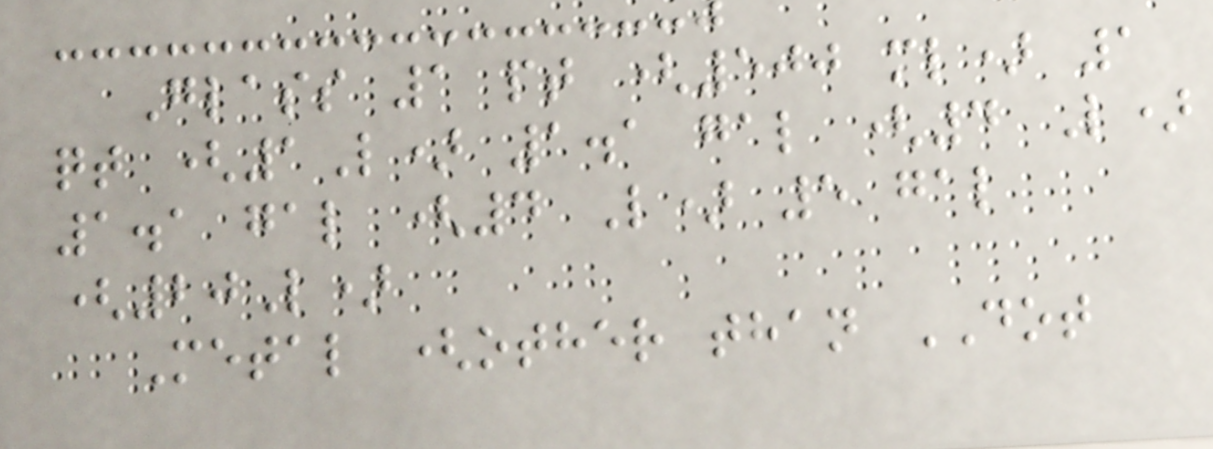Glass 1 pt (500 ml) 1
qt (1L) 1.1 gal (4 L)
1.1 gal (4 L) 5 gal
(20L)
Metal (other than DOT
